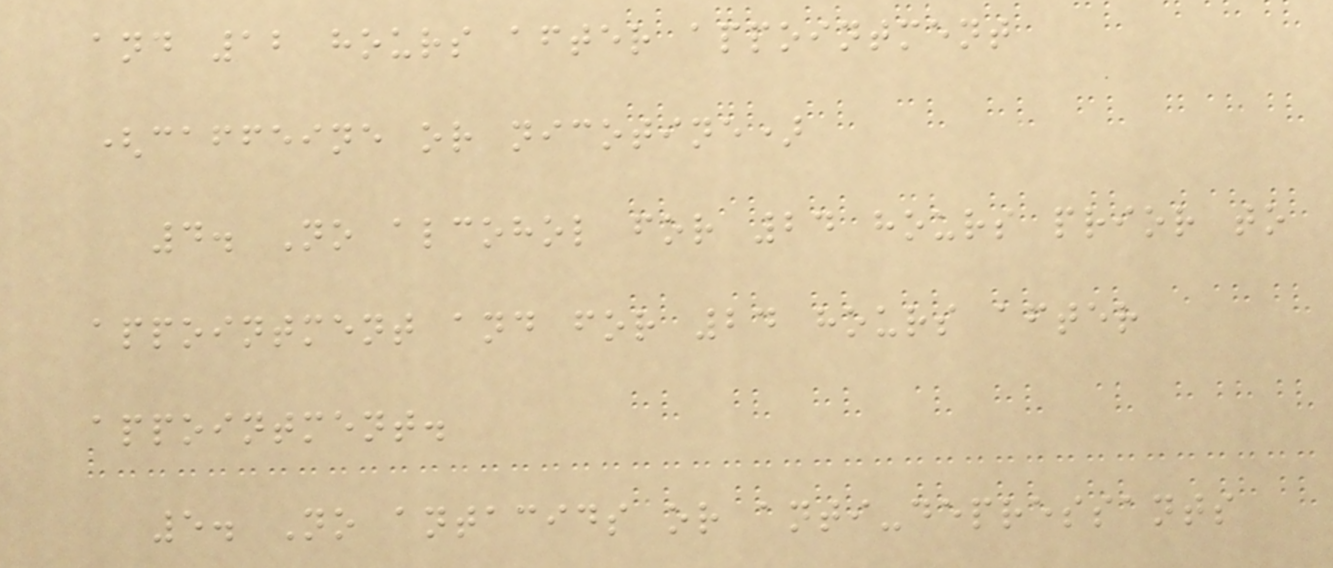and 12 hours after appointment
(caffeine or nicotine)
4. No alcohol for 24 hours prior to
appointment and for 24 hours after
appointment.
5. No antacids or anti-depressants
